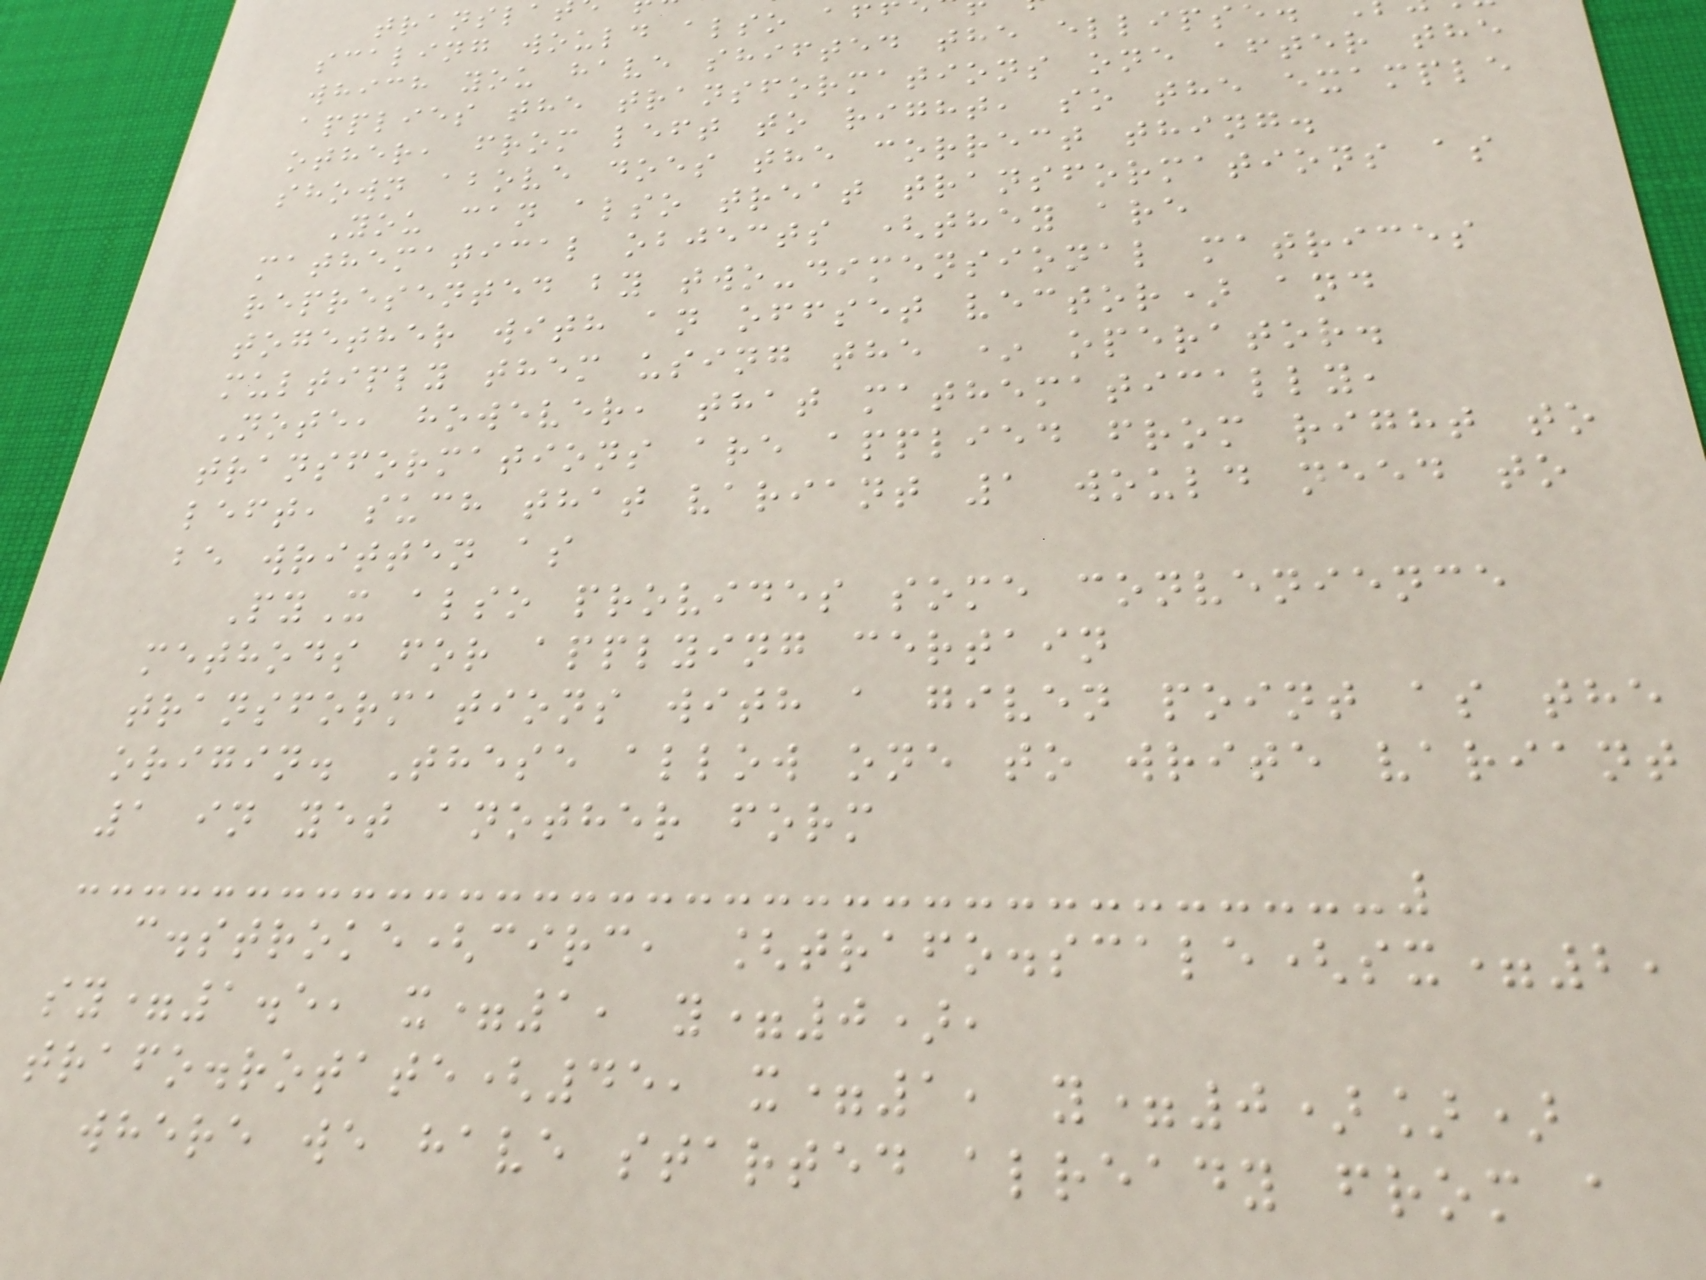scaling would also af
which you have shifted the ellipse
applies the transformations one after the
other, from left to right, so the example
shown above does the correct thing.
You can also treat transformations as
mathematical objects (they are
represented by two-dimensional matrices
together with an offset vector) and
multiply them using the * operator.
Note, however, that mathematically,
transformations are applied from right to
left, such that variant 1 would need to
be written as
PyX also provides some convenience
methods for applying certain
transformations with a given point as the
origin. These allow one to write variant
1 in yet another form
c.stroke(circ, [trafo.scale(sx=2,
sy=1.5, x=1, y=0),
trafo.rotate(45, x=1, y=0)])
where we have started already from a
